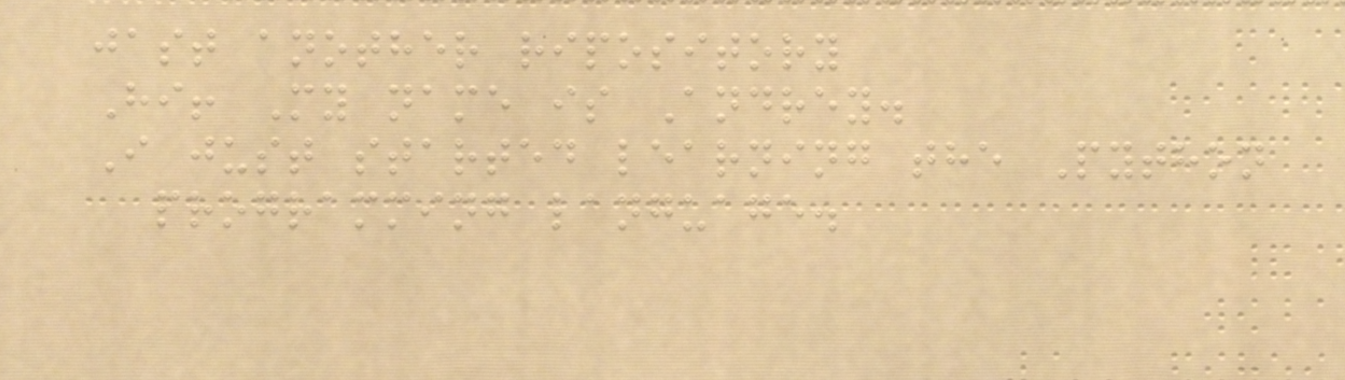jast another ripository
Hi! My name is Andrey.
I just started learning the Python
programming language.
